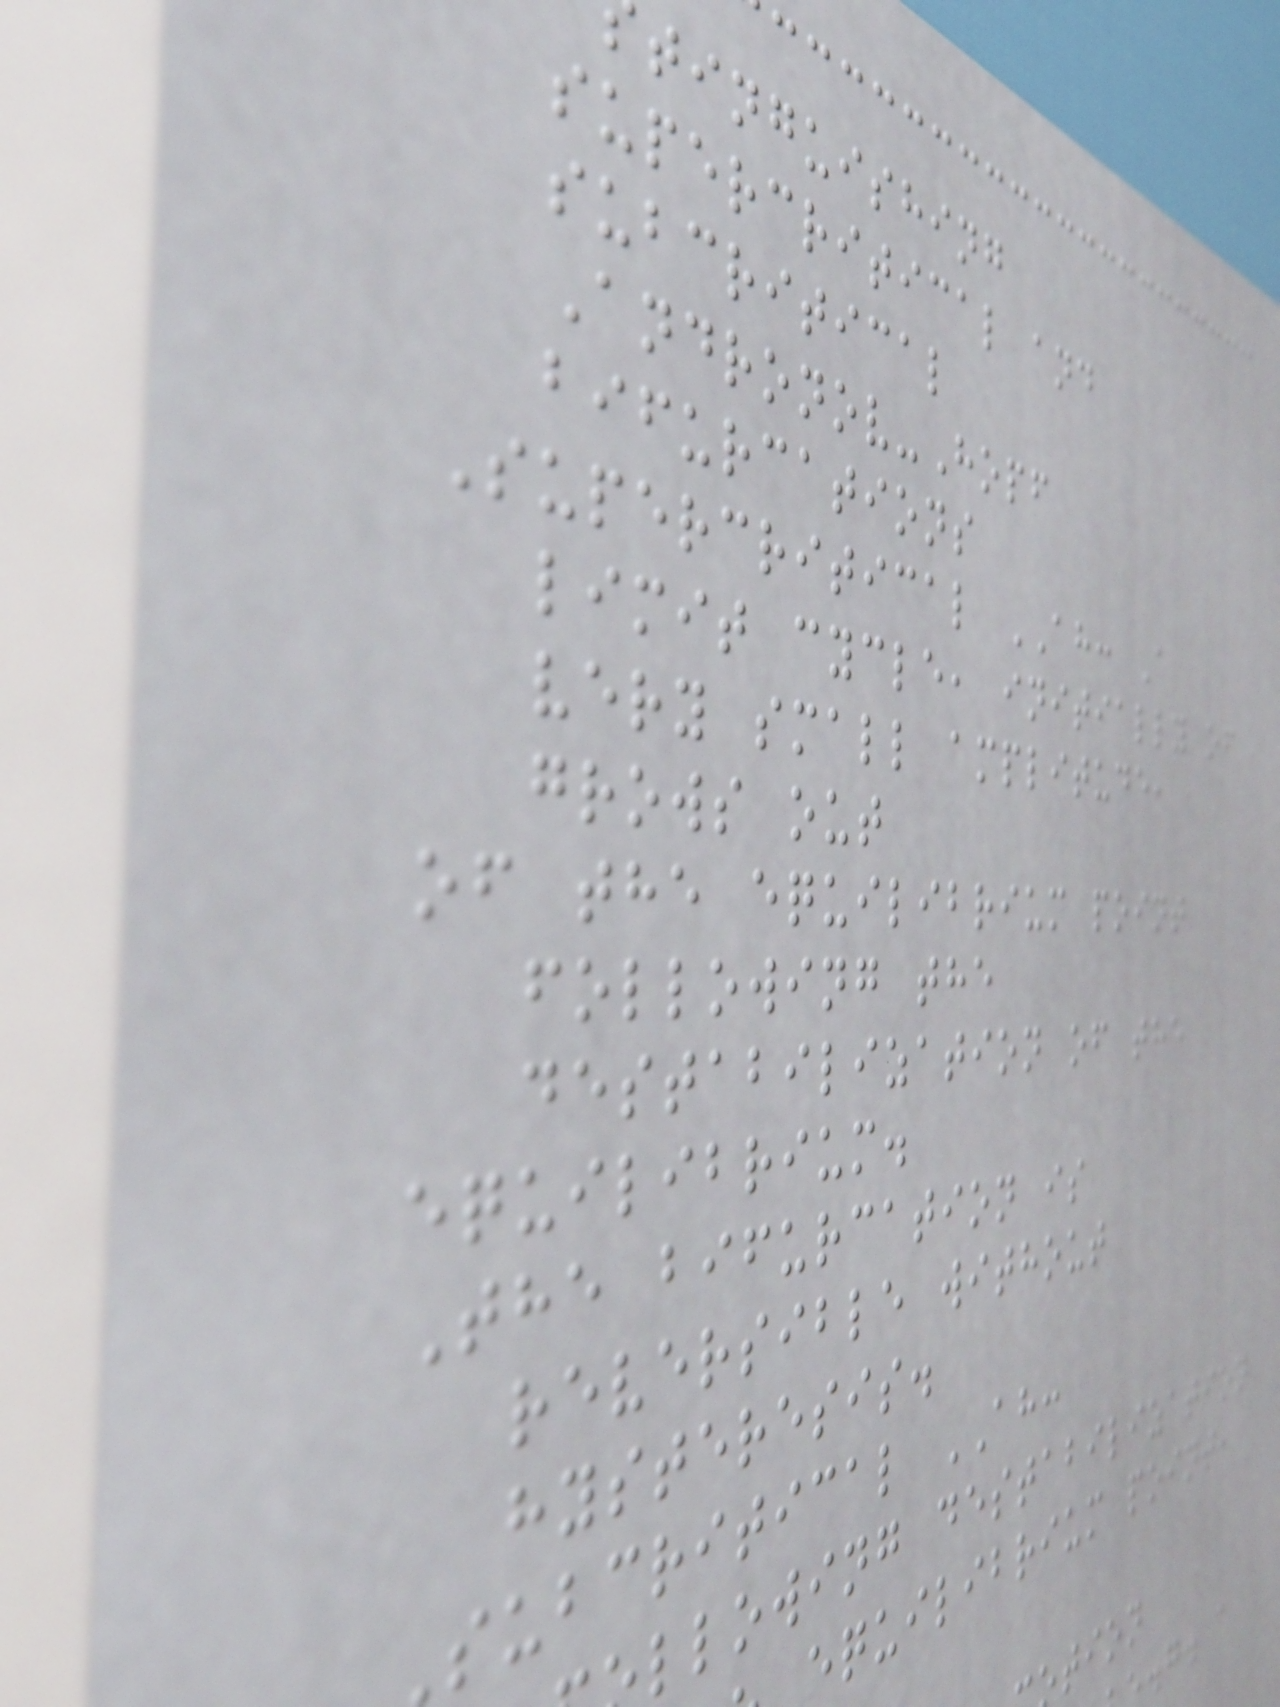tinguishing
supercritical and
subcritical
Andronov-Hopf
bifurcations
Supercritical AH: A
limit cycle, initially of
very small amplitude,
grows out
of the equilibrium point
following the
destabilization of the
equilibrium.
The bifurcation is
reversible without
hysteresis.
subcritical AH:
llowing destabilization
equilibrium point,
